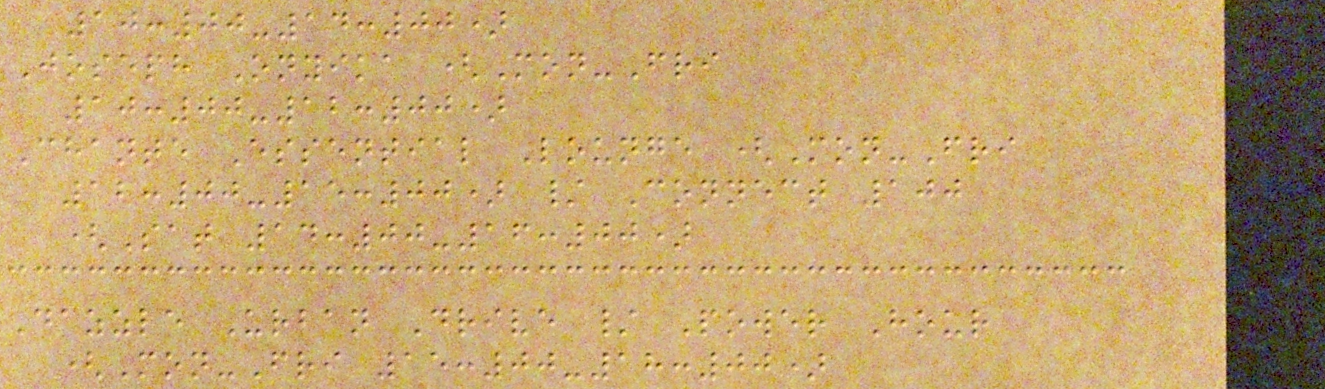10:00-14:00)
Joseph Onyika (Mon-Fri
10:00-12:00)
Chante Essential Lounge (Mon-Fri
12:00-15:00) / Connect 100
(Sat 14:00-16:00)
Dazzle Urban Drive / Power Hour
(Mon-Fri 15:00-18:00)
